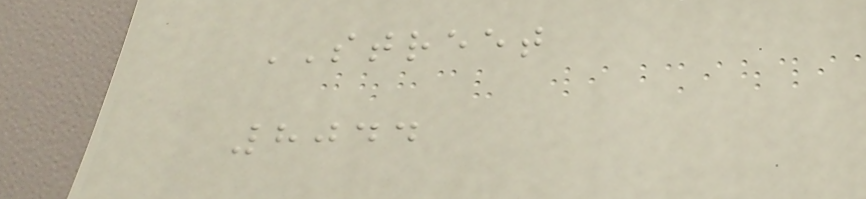STREET
8044
